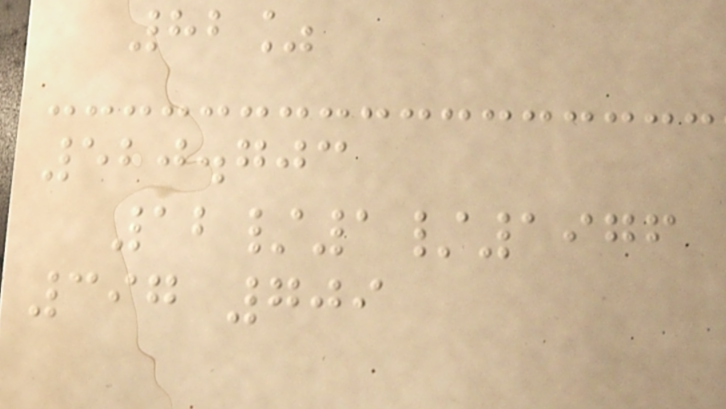82%
520.703
12/1/1976
397 709
